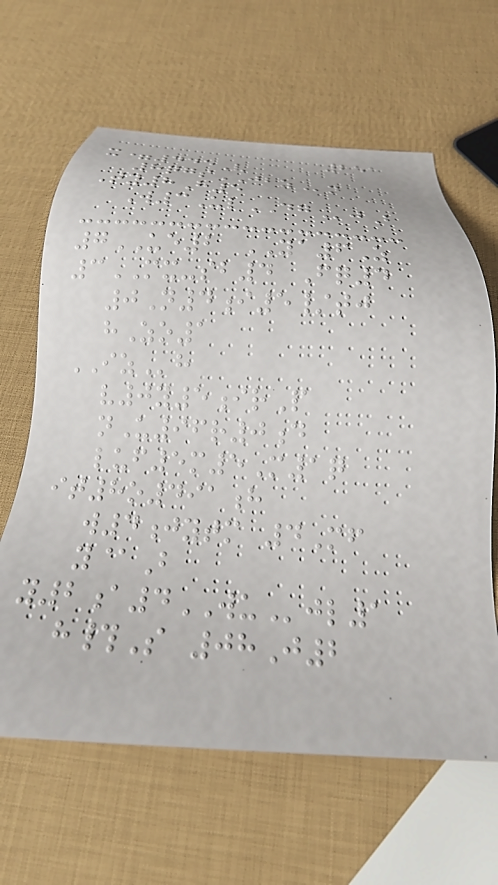251
x=445V
8qgsJBZn
Ty8H5
W3UlDGjB
7UE2 YA6Z
3MX-sb4 Fq4
0N4i5/tj
hZo1
IZh
v0y5irP
nU96r0d
luf5m5M1q
it8o491h
w4jytm 4Mf
y@B
y2a4WUjl1
h#S 08J2
